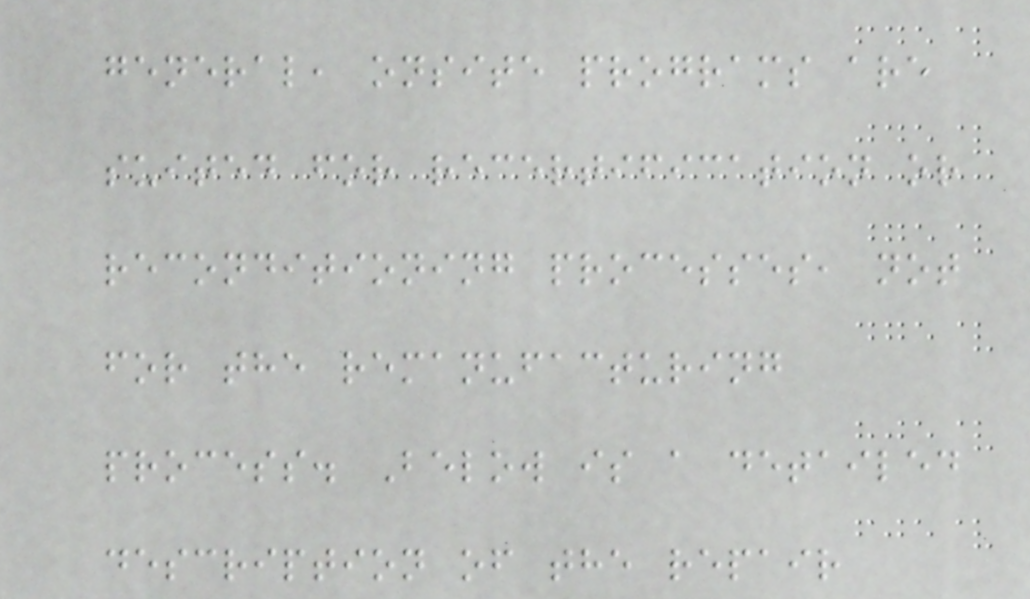general, onsite programs are
suited for recertification or
reconditioning processes, not
for the remanufacturing
process. Below is a detailed
description of the repair
